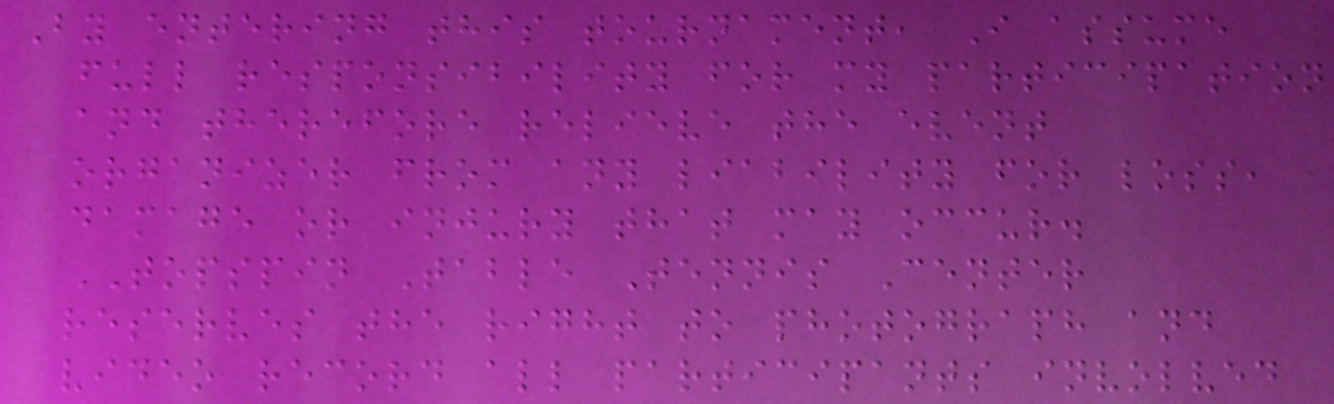By entering this tournament, I assume
full responsibility for my participation
and therefore relieve the event
organizer from any liability for loss,
damage or injury that may occur.
TOPSPIN Table Tennis Center
reserves the right to photograph and
video record all participants involved
